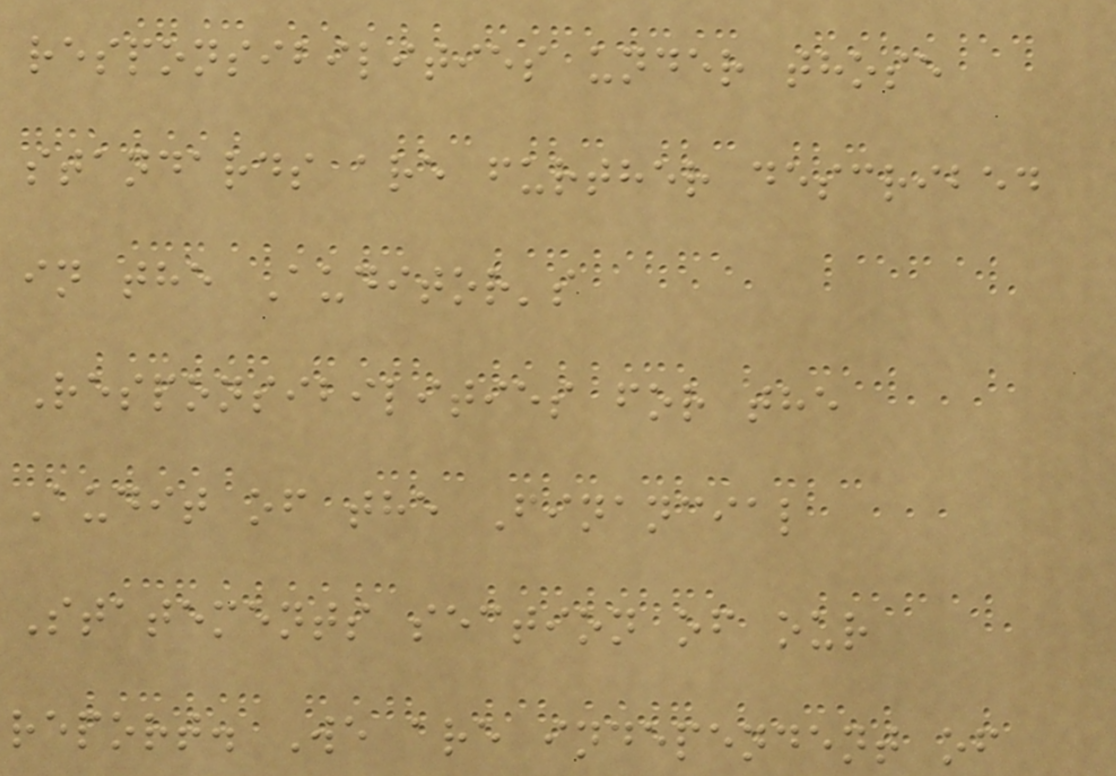responsibilities under those
standards are further described
in the Auditor's
Responsibilities for the
Audit of the Financial
Statements section of our
report. We are independent of
